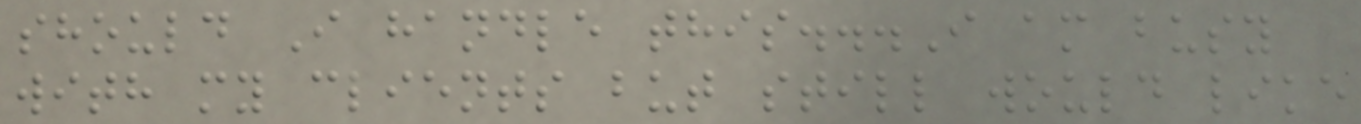should I handle this...I am busy
with my clients but still would like
